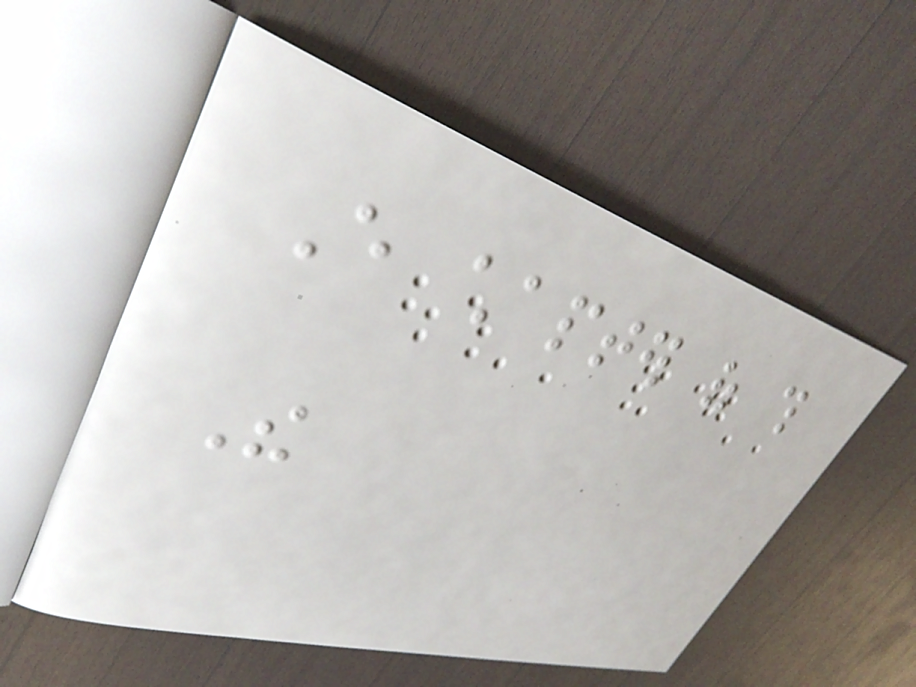Every chapter of this
The
